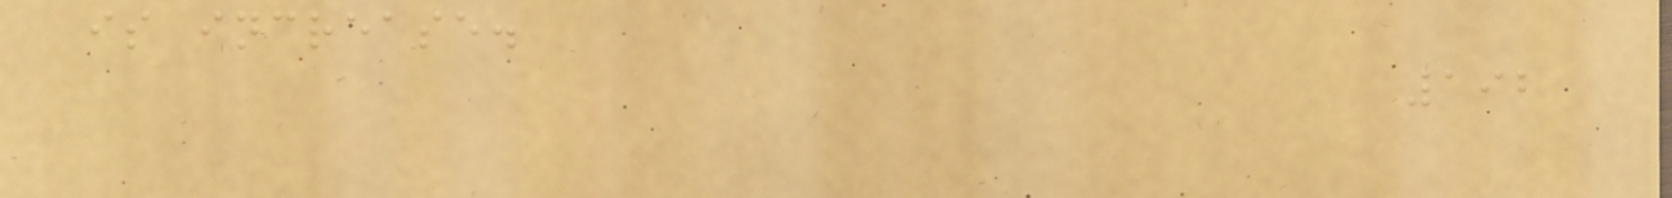is increase.
192
